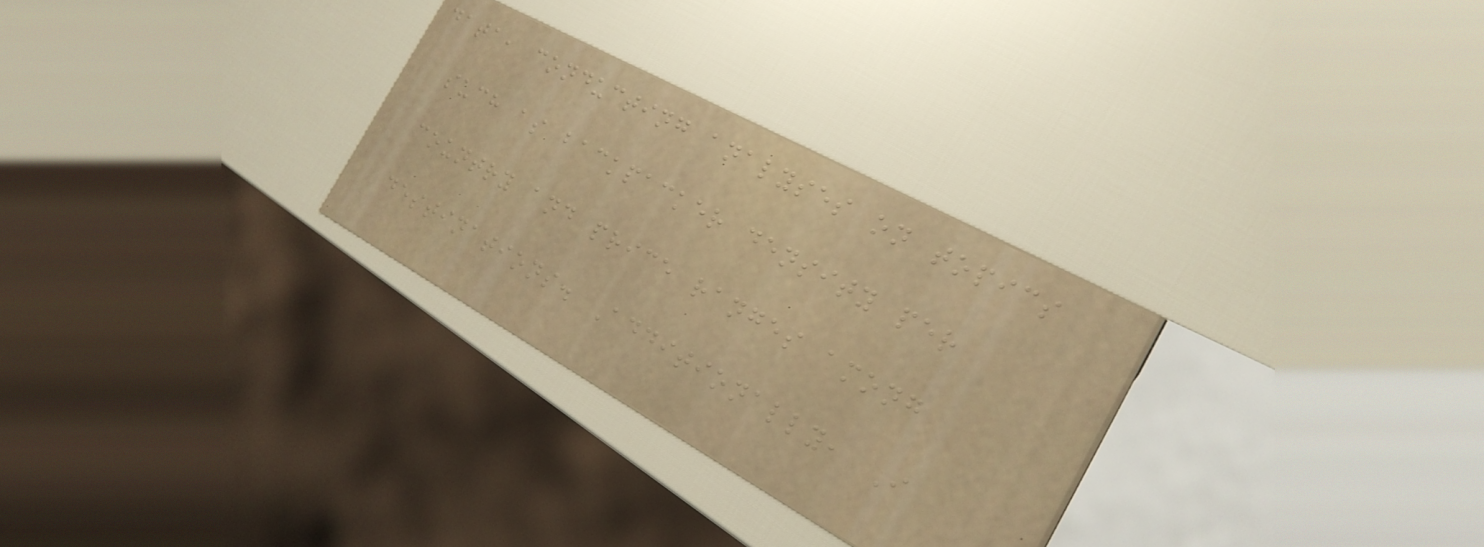data, conducting analyses on topics
such as backpacker density per
country and price ranges among
destinations. Additionally, I
